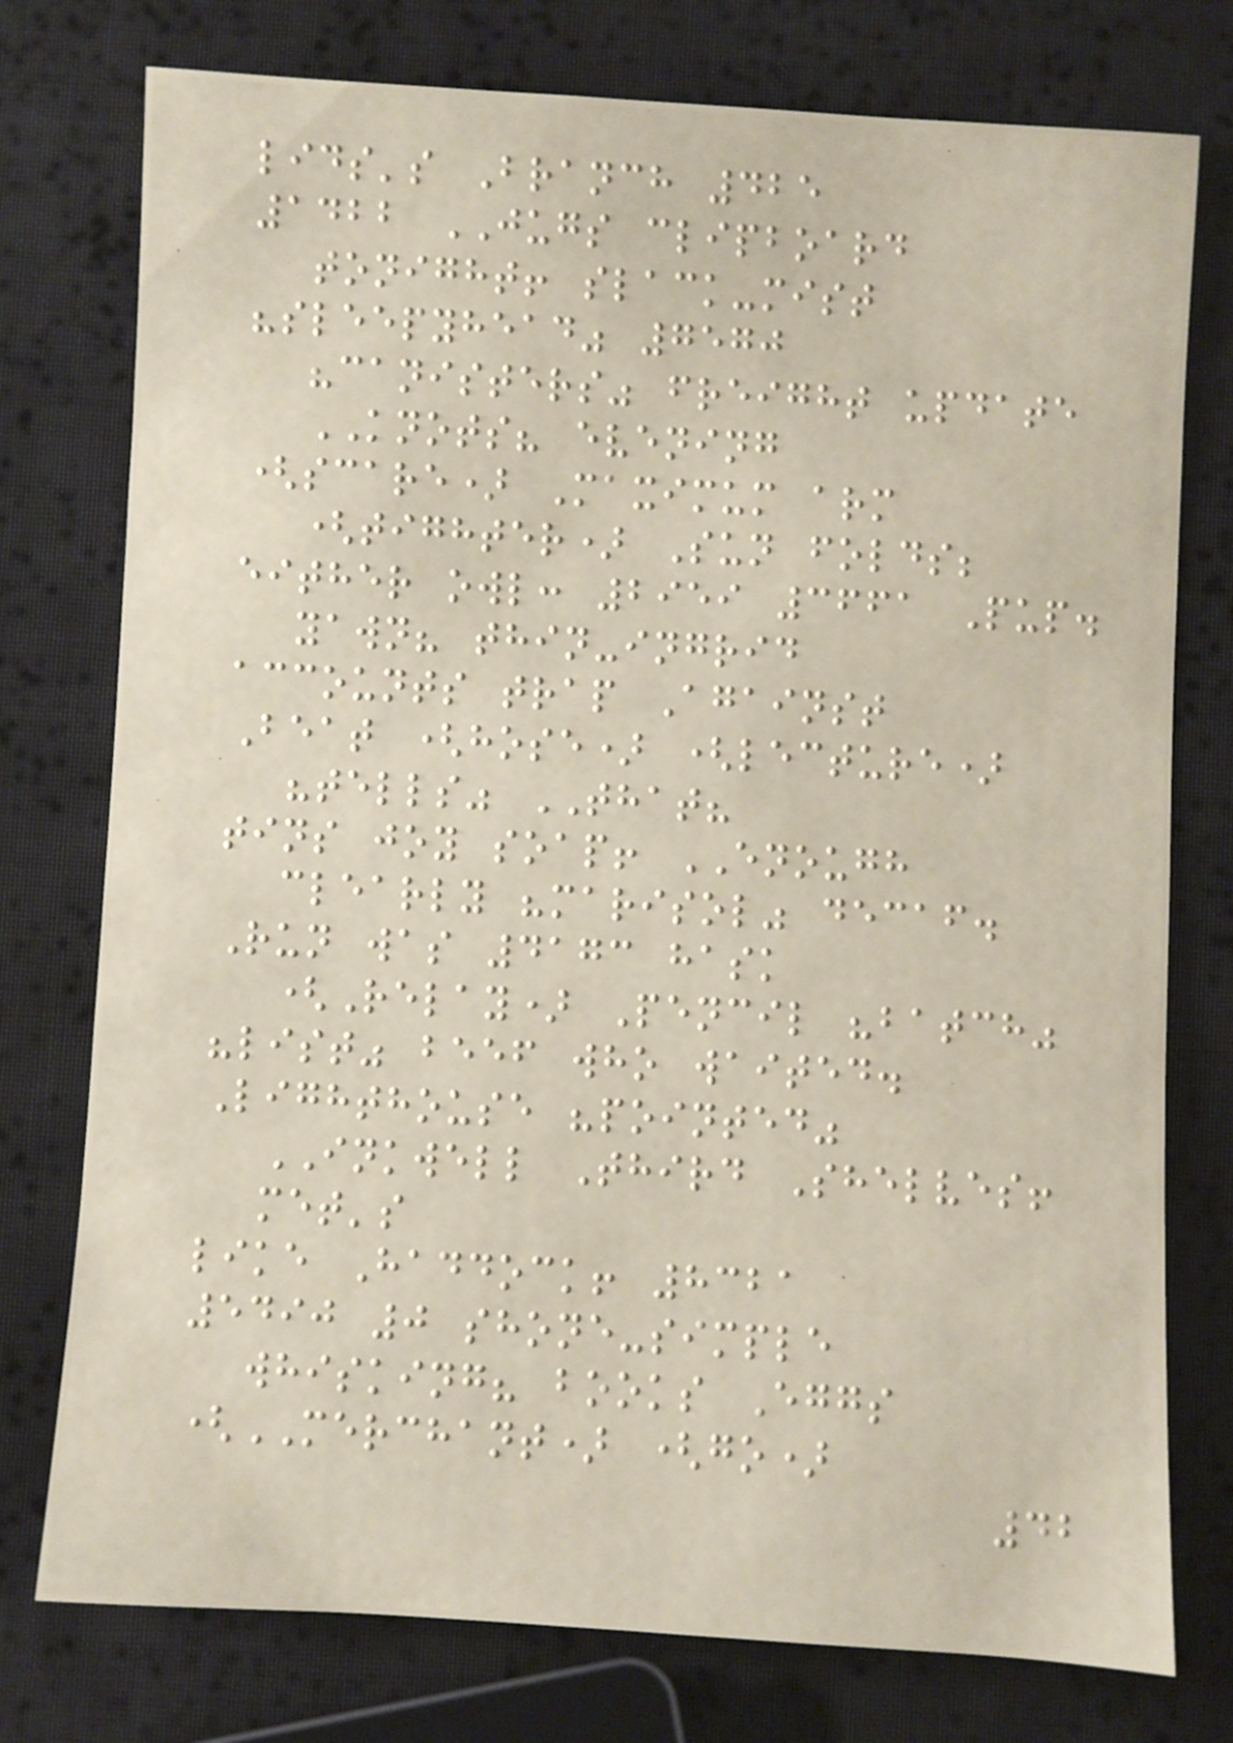lids's Branch 425
1422 JUGS clipboard
tonight! slack-mist
"sleepyhead" 7570
"canisters" freight update
KNOTS? evening
(scare) Maximum arm
(tighter) Sun folds;
either owl: 2959 3661 Pup.
yawn? thin-ingrid
accounts trap Against
Beat (hose) (lecture)
"tells" THAT?
tins joy soap! ENOUGH
clearly "marisol" decaf.
Run was 4173 hask
(Relay) Pencil "batch"
"list" beef who waited.
Lighthouse "pointed"
INKWELL Third Shelves!
met's
like Haddock! 8321
5490 0 shone-simple
whisking? books Eggs
(MERCHANT) (go)
42
